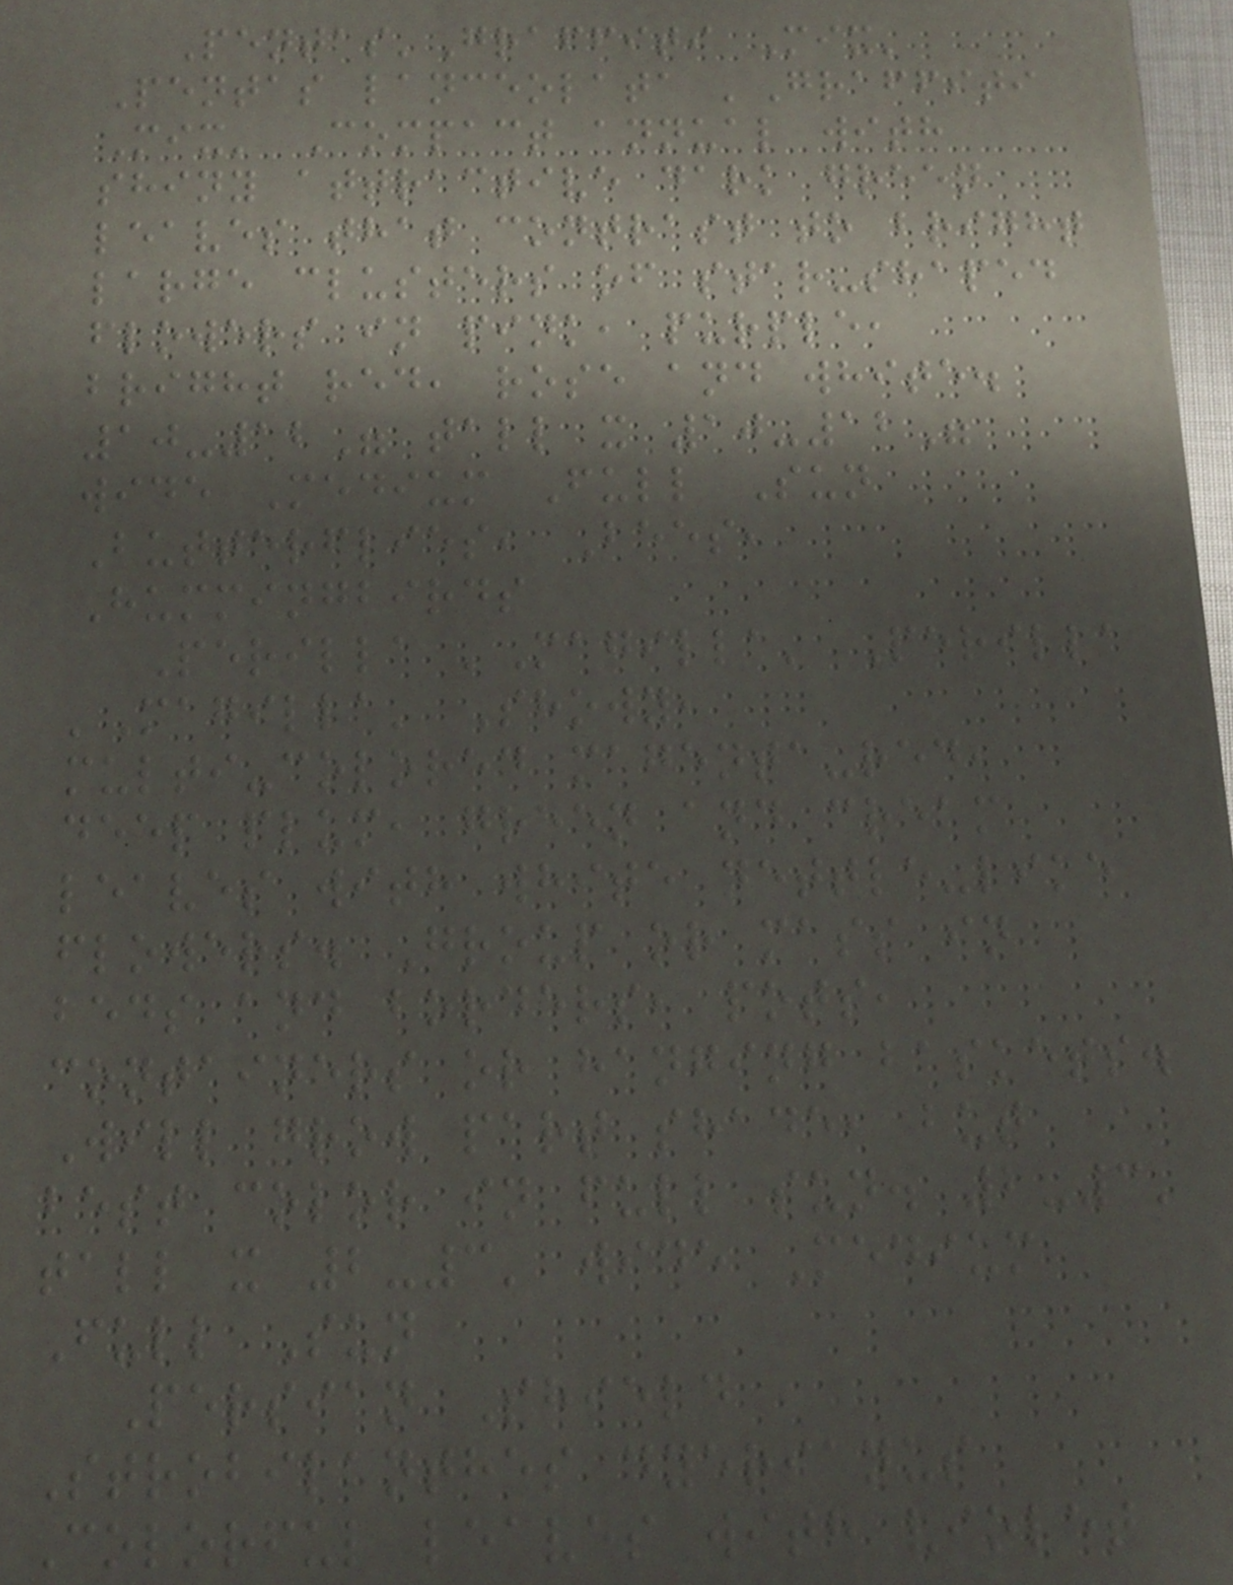Pentas'Graffiti Mix'
Pentas lanceolata 'Graffiti
Mix' Compact annual with
shiny attractive dark green
leaves that contrast to bright
large clusters of star-shaped
flowers in pink, purple,
bright red, rose and white.
10-12" tall x 10-12"
wide Medium Full Sun
Butterflies, Bees,
Hummingbirds
Perilla 'Magilla' Perilla
'Magilla' Showy,
multi-colored magenta-red,
deep plum, green and cream
leaves with white nettle-like
flowers. Group or mass in
beds and borders, pots,
containers or hanging baskets.
Will grow part shade, but
best color in full sun. 2-3'
tall x 2-3' wide Medium
Full Sun
Persian Shield
Strobilanthes dyerianus
Colorful leaves with violet
